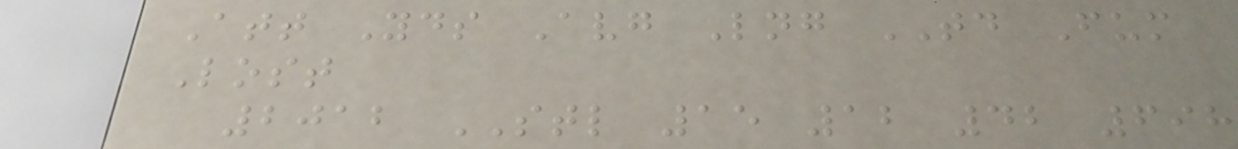Att Yds Avg Lng TD Fum
Lost
2012 STL 15 12 42 698
